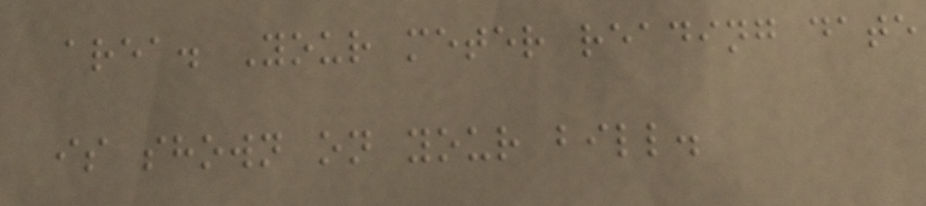area. Your meter reading date
is shown on your bill.
